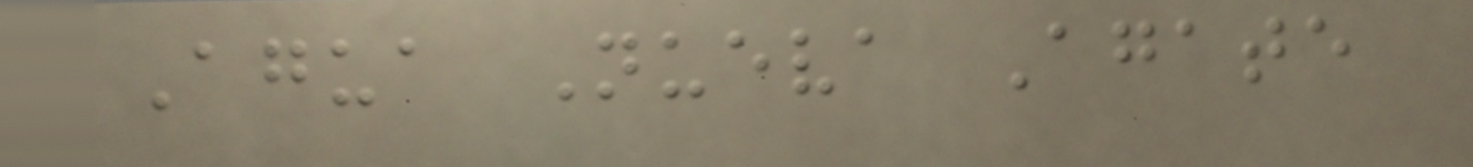Agua Nueva Agate
